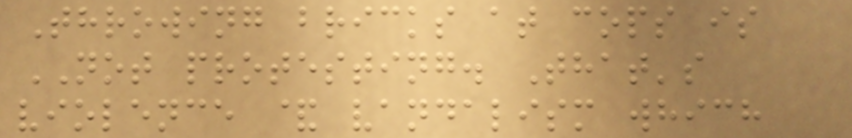Throwing bricks at cops is
NOT protesting. That's
violence & vandalism which
